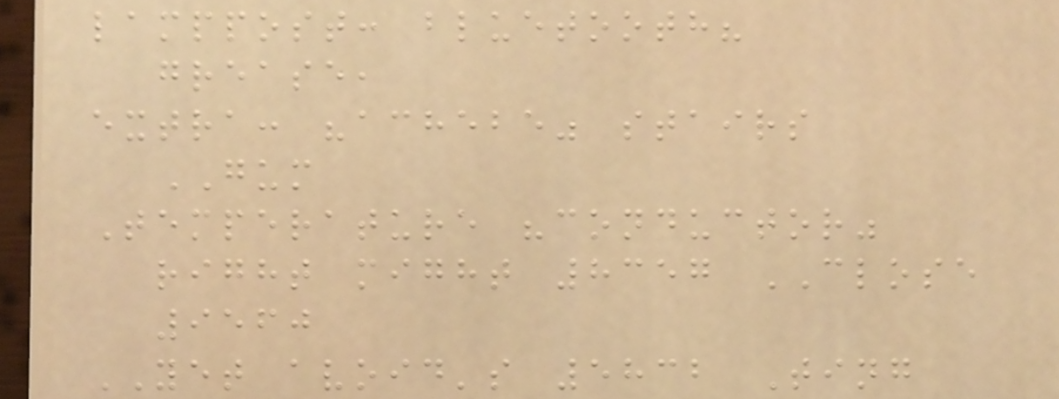lamppost: bluetooth?
grease,
extra: "achebe" stairs
GUM
Temperature "conductor"
right might 8357 CLOSE
9560
YET avoid's 5832 Ting
